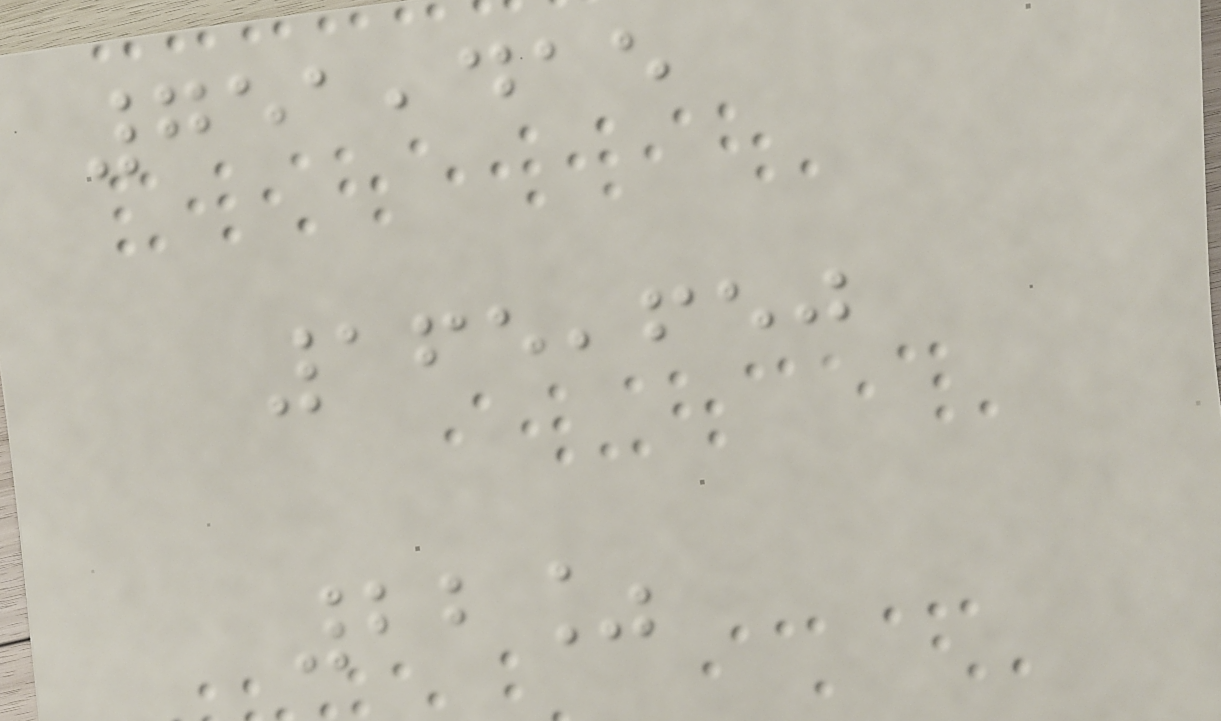751,415
165,650
22%
